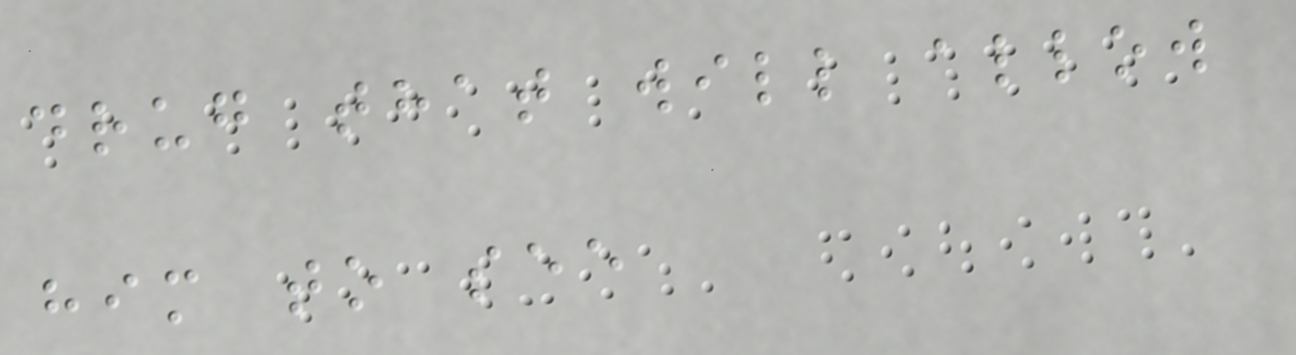drug that will allow
him to see
